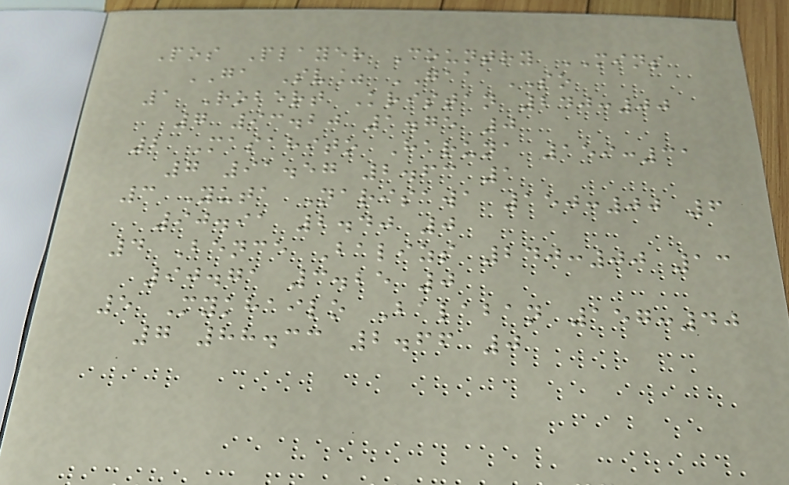Pos Player Country MINS
GA Sv% GAA SO
1 Robert Kristan 240:00
7 93.20 1.75 0
2 Masahito Haruna 159:31
7 91.57 2.63 1
3 Yuta Narisawa 150:00 6
90.91 2.40 0
4 Bence Balizs 240:00 13
90.71 3.25 0
5 Mykhailo Balaban 157:40
7 88.33 2.66 0
